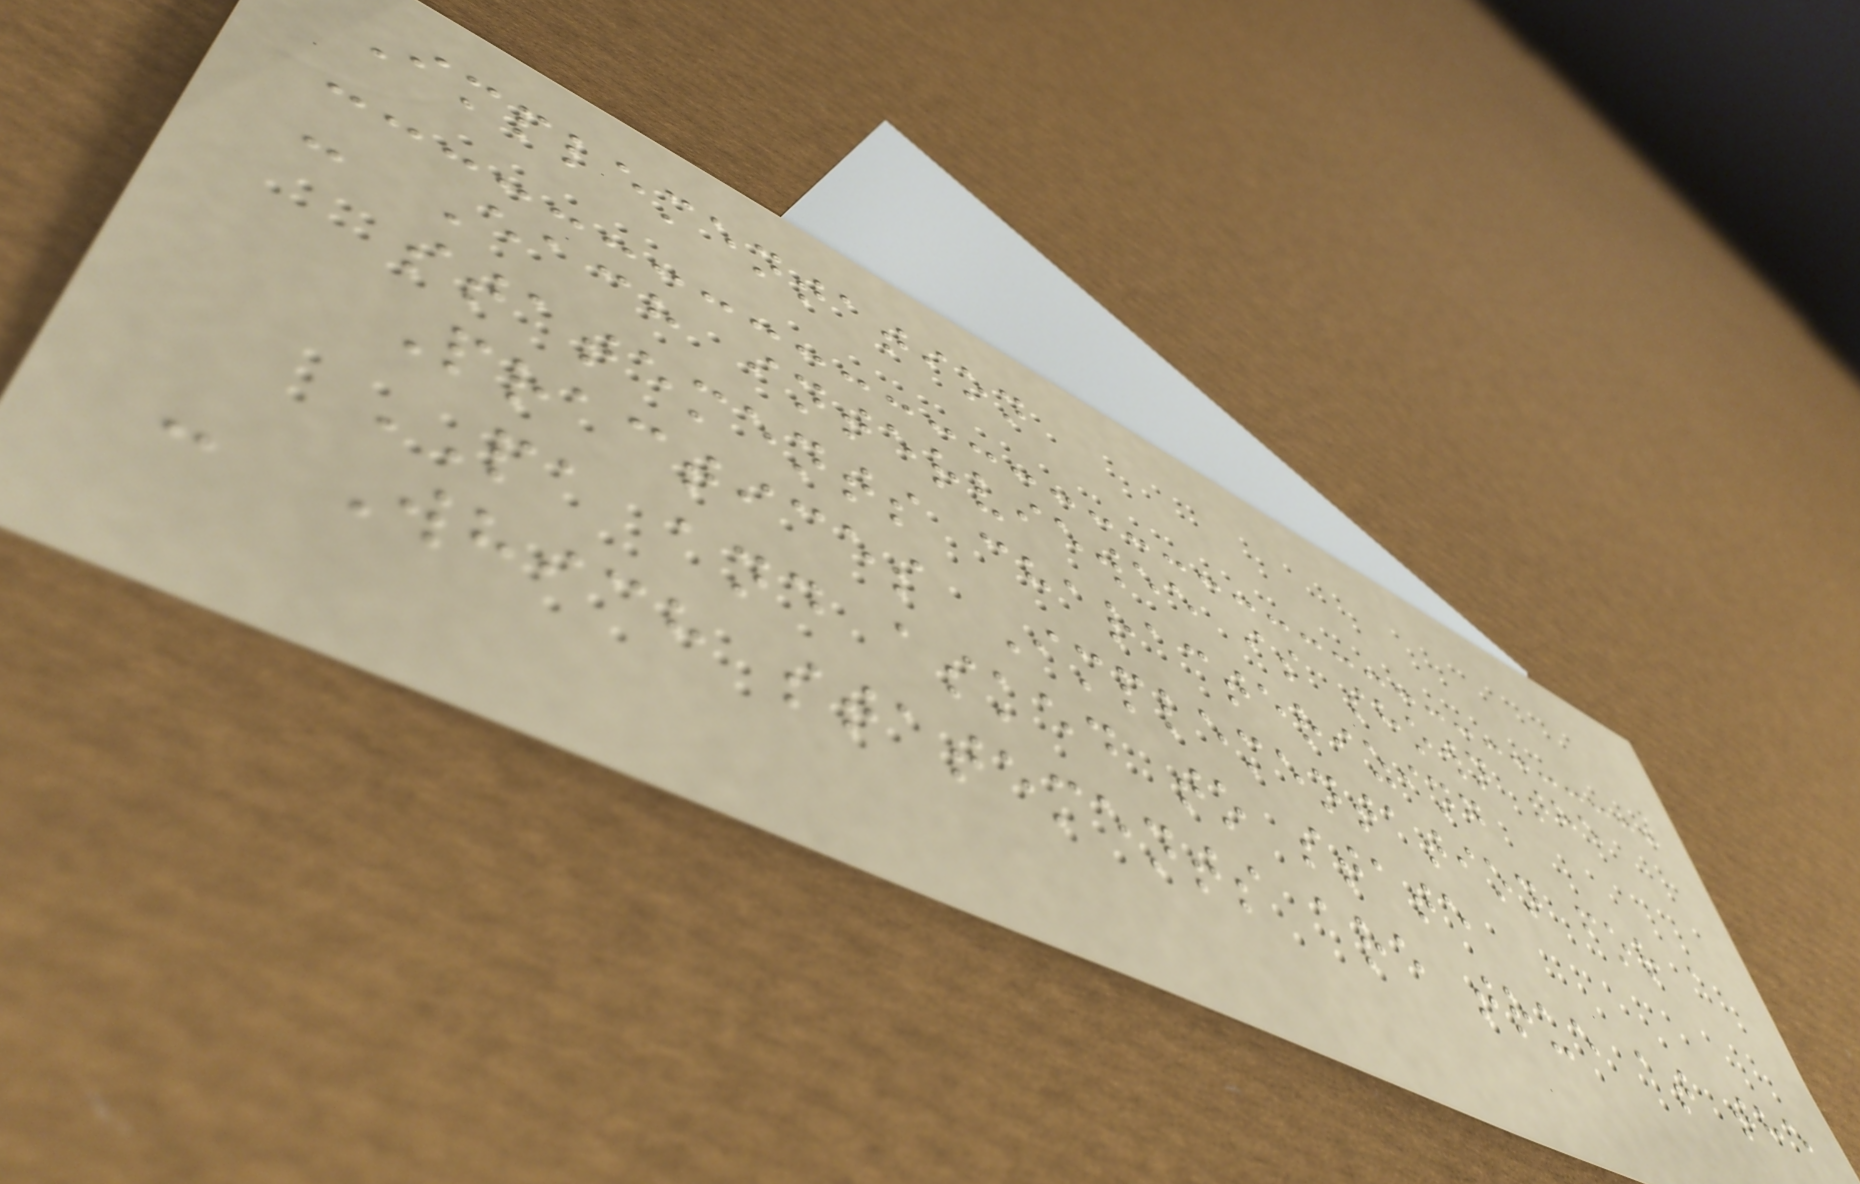Implementation
- Each interviewee is shown the
statements characterizing
Practices Implementation for a
PA and asked to state
- Which statements are true at the
